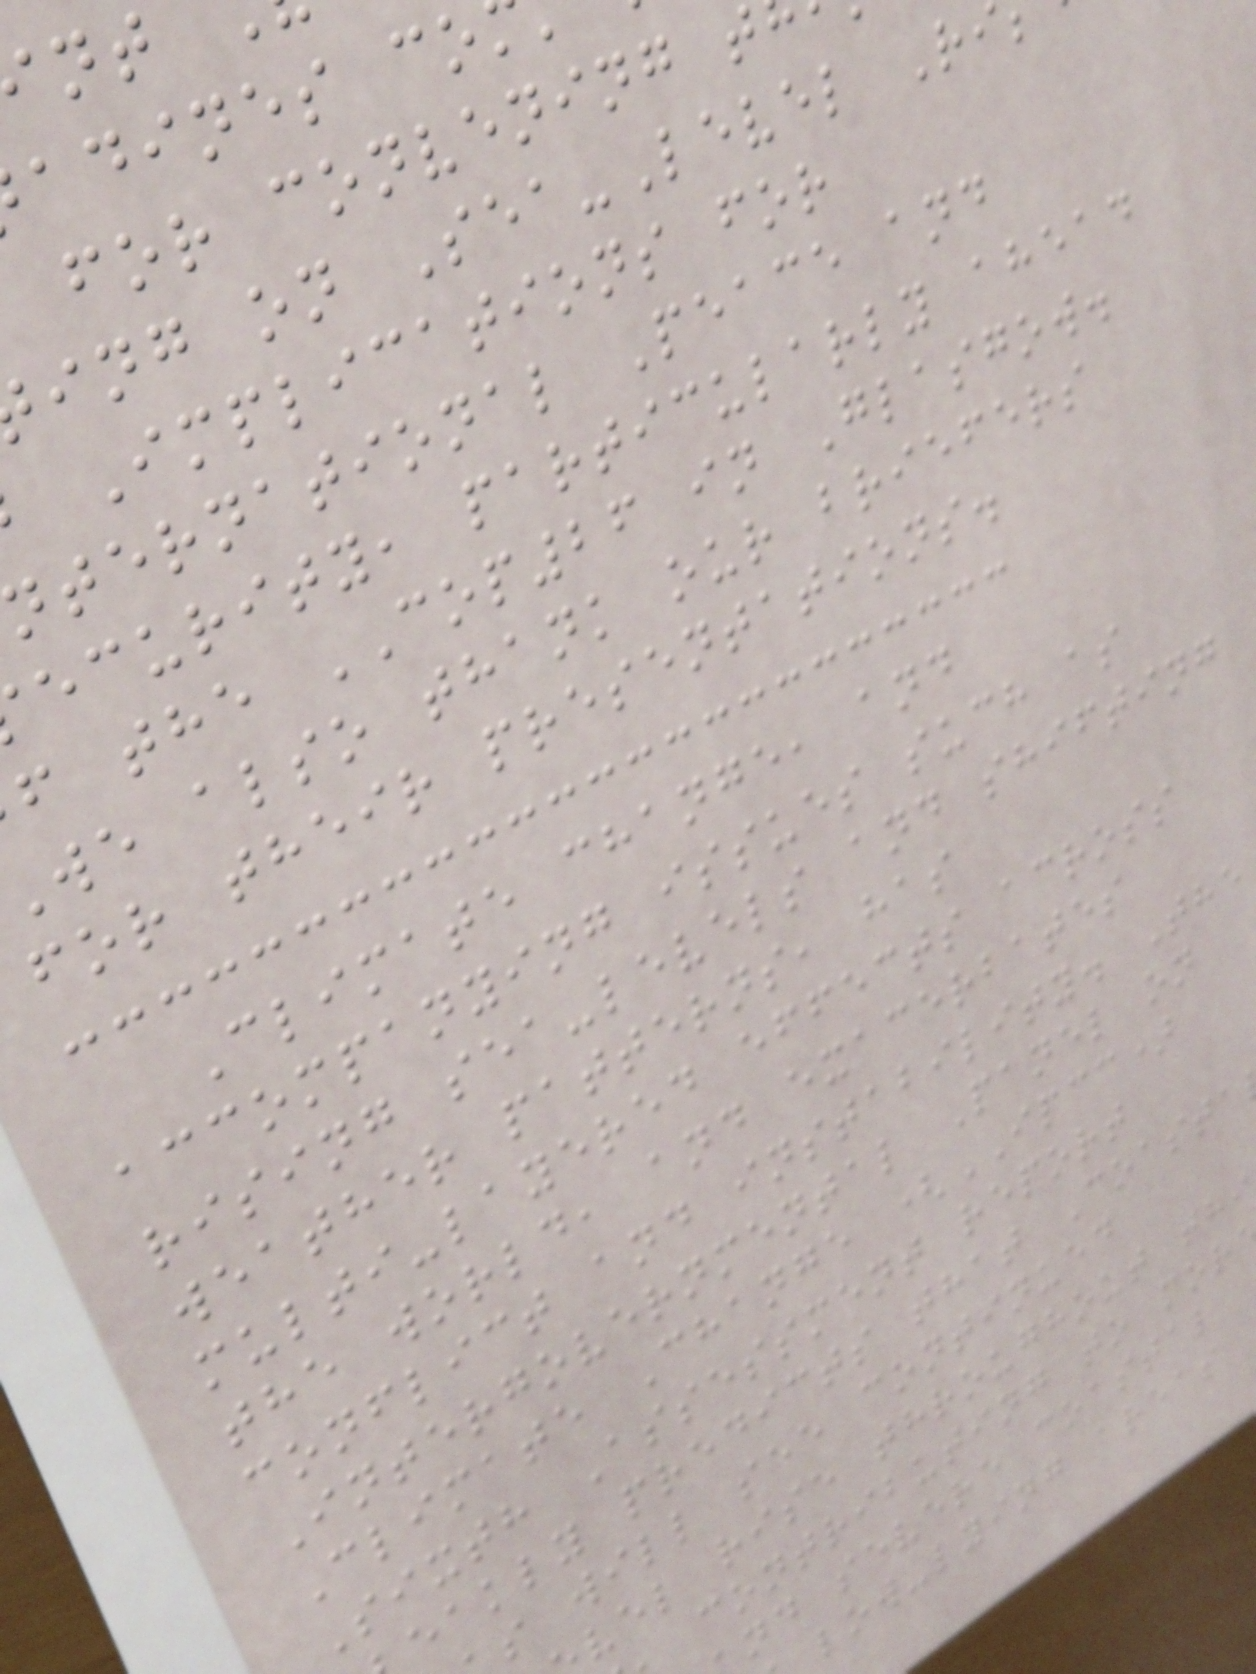adines co
for convening t
ing on Sea-Level Ri
Implications for
ternational Peace and
ecurity, particularly ahead
f the COP26 in Glasgow.
we also thank our briefers
for their presentations.
Climate change, and
accompanying issues such as
rising sea-levels and shifting
weather patterns, has
multi-layered effects across
the world, and exacerbates
conflict and instability. The
Intergovernmental Panel on
Climate Change (IPCC)
Sixth Assessment report
eakly predicts that Coasta
s will see continued
vel rise throughout thi
contributing to mor
nd severe coastal
low-lying areas
